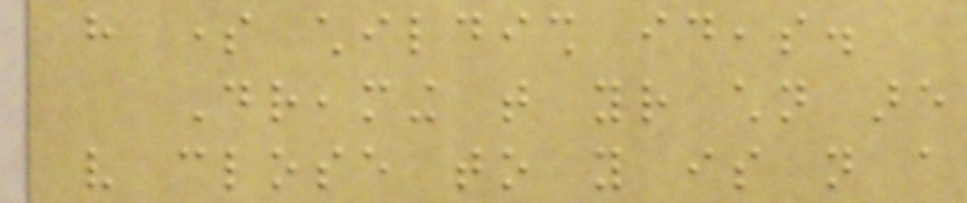have some childish ideas.
Dreaming that your children are
very close to you is not a
